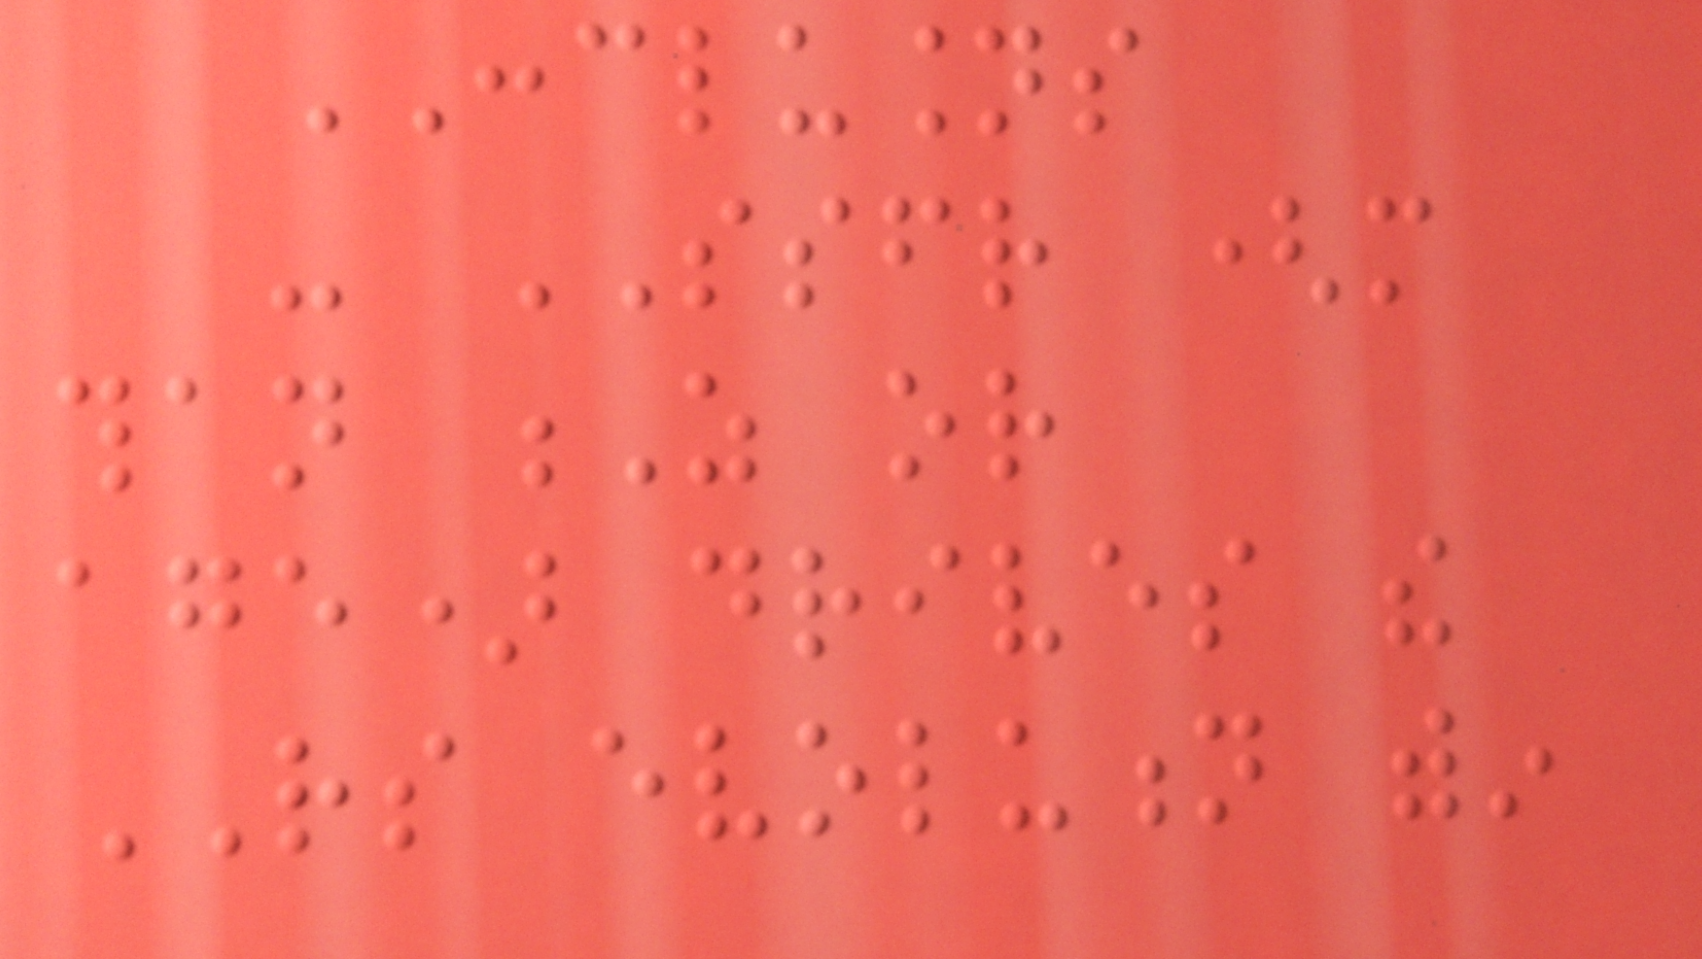CONCLUSIONS
- SSFR (more
than Z or
age) drives the
RS evolution within
